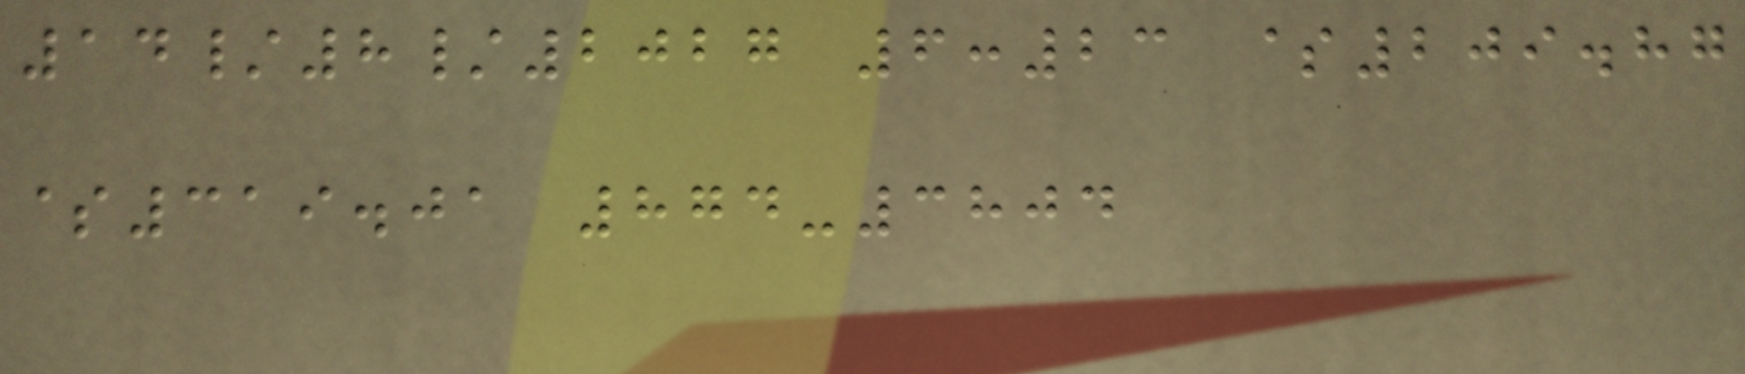14/8/2027 6:23 $209.87
$319.01 874-3804
